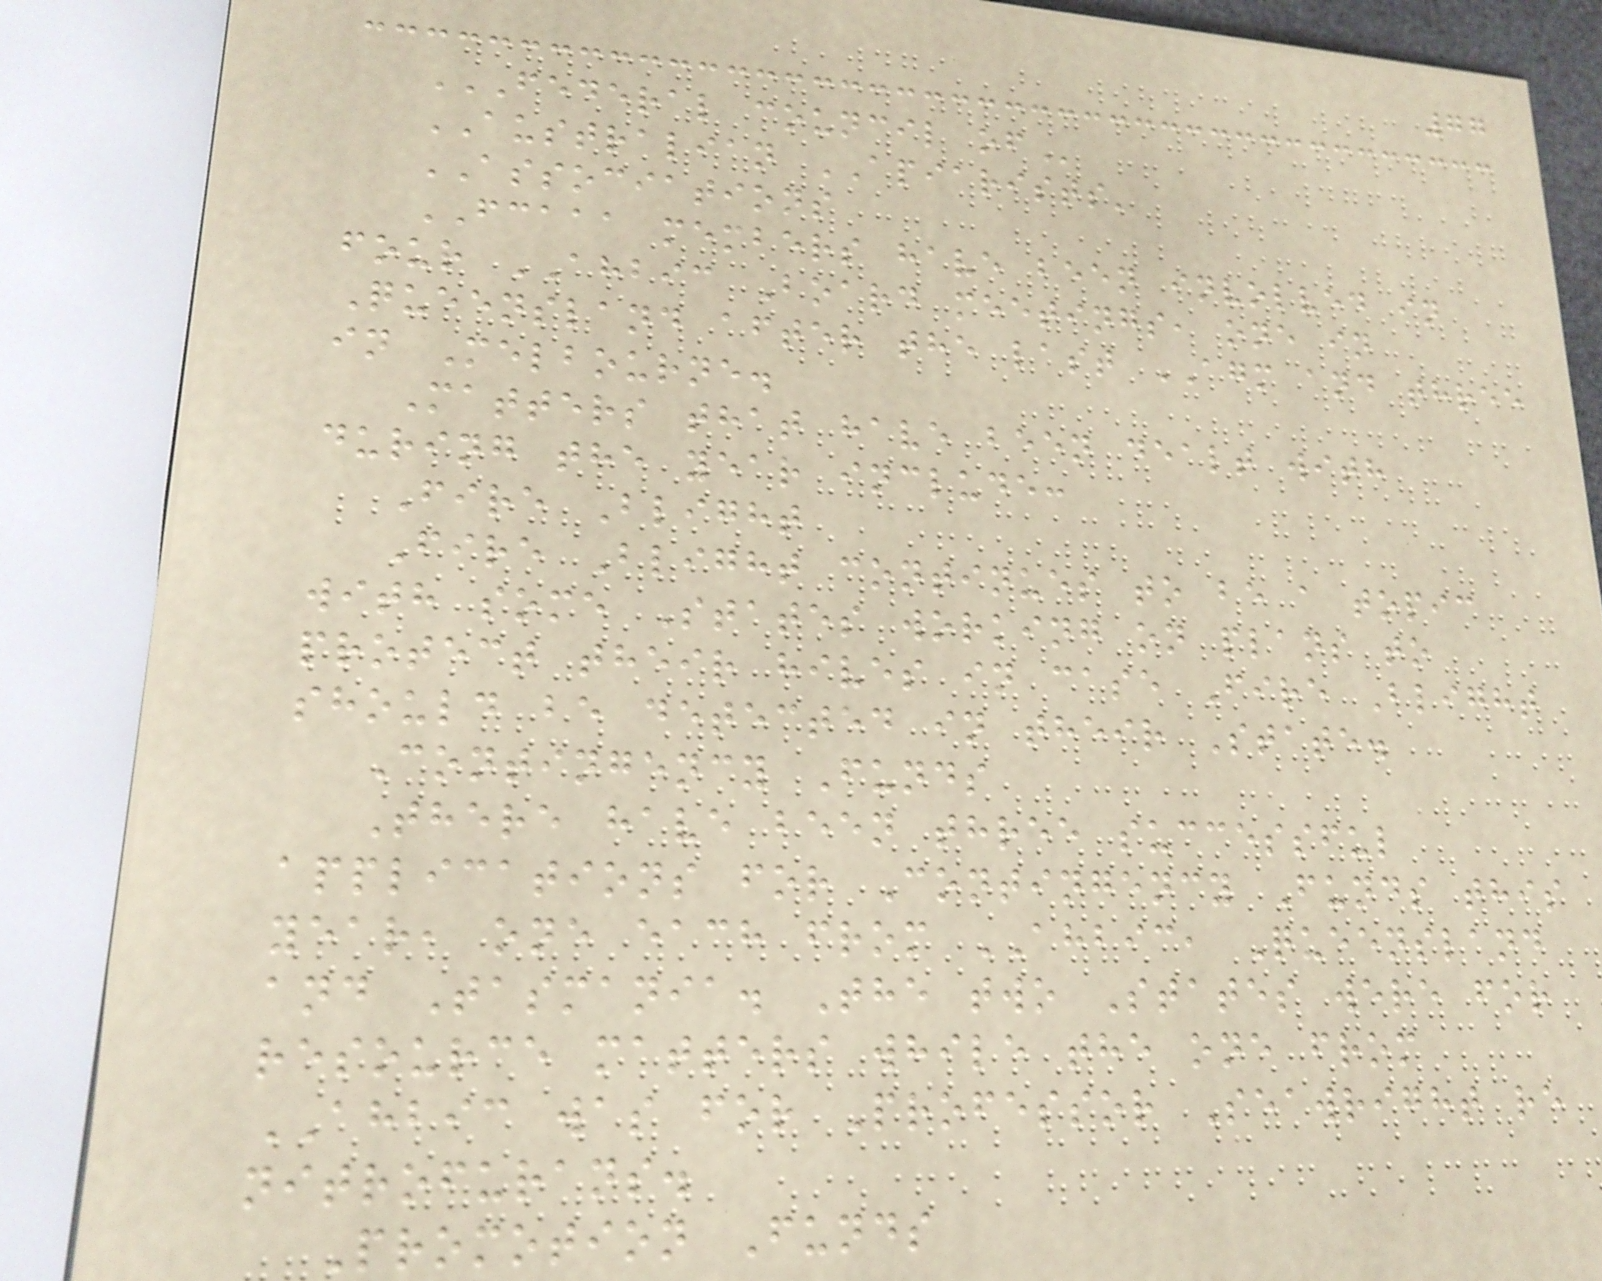77
FEDERAL COUNCIL OF
AUSTRALIAN APIARISTS'
ASSOCIATIONS
FCAAA members have been involved in
four AHBIC Board meetings, one in
Queensland after the last AGM and three
in Melbourne.
Matters that have been dealt with
during the year include:
Fire Blight
Fire Blight continues to be a topic
with some States working on plans to
protect their hives in case Fire Blight
should be detected in their State.
Contingency Funds
There have been three successful
applications for Contingency Funds this
year, one each from AHBIC, Queensland
and Tasmania. The two States were for
resource matters while the one from
AHBIC was for Professor Seawright re
nitrofurans.
Promotion Funds
